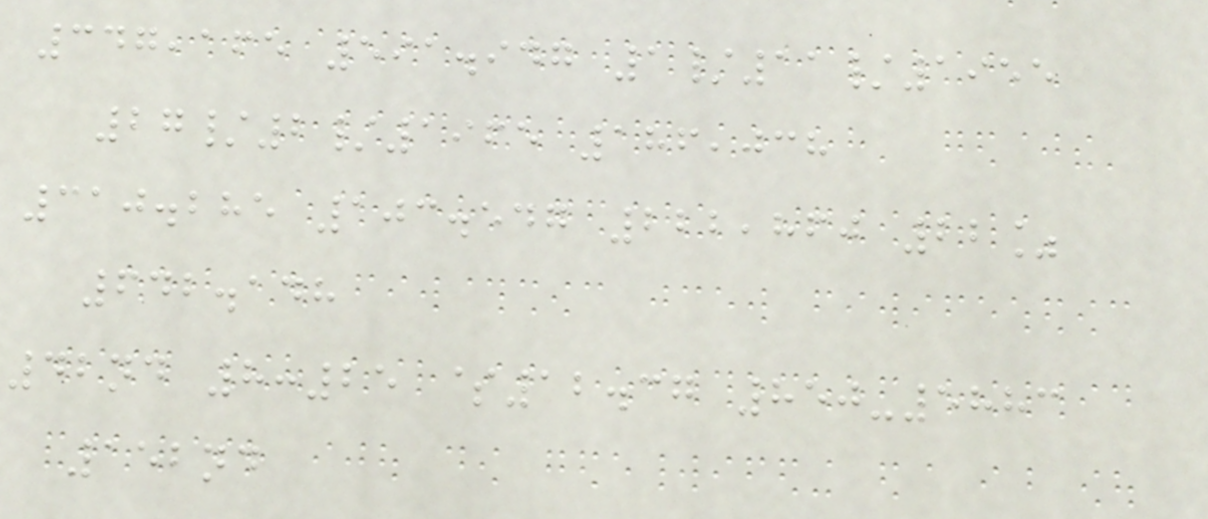347,165 591.947 1/11/1955
27/2/1965 186,038
310.285 103.547 222,860 22%
642.148
42nd 8:25 $12.37 850-5883
152nd
